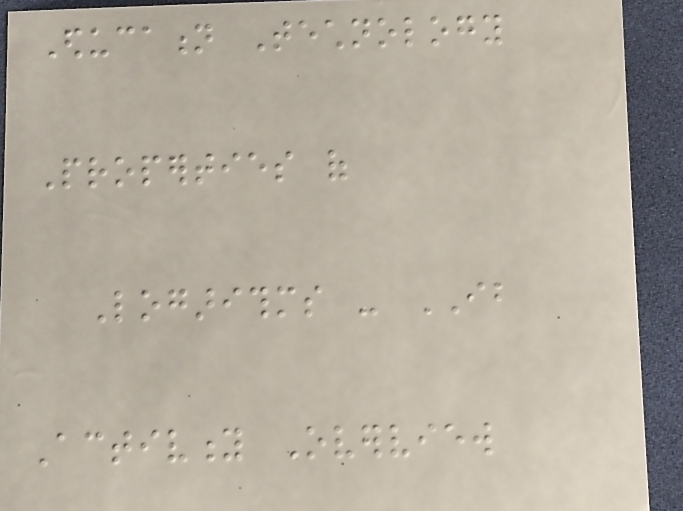Education Technology
Properties of
Logarithms - IB
Activity Overview
